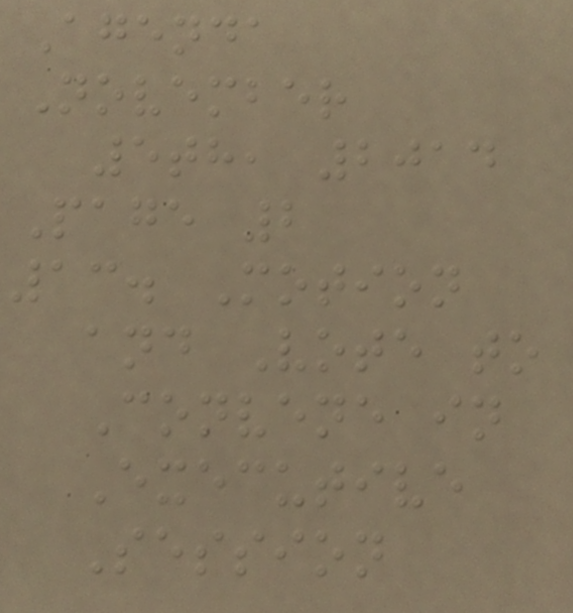Agenda
November
5th, 2014
Page 2
13. Motion
and Vote to
Convene in
Executive
Session
